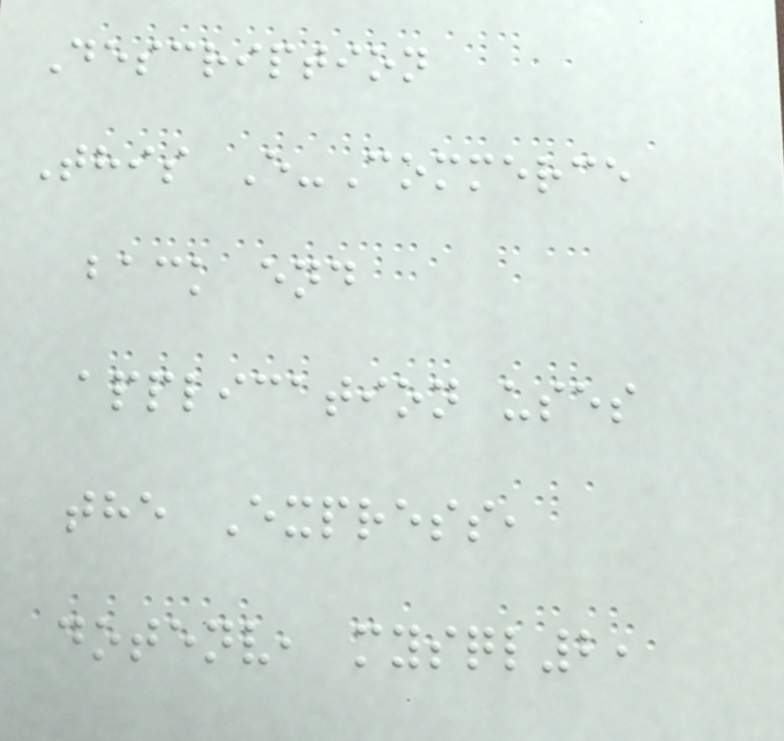Description
This E-Commerce
back end
application uses
the Express,
dotenv, mysql2,
